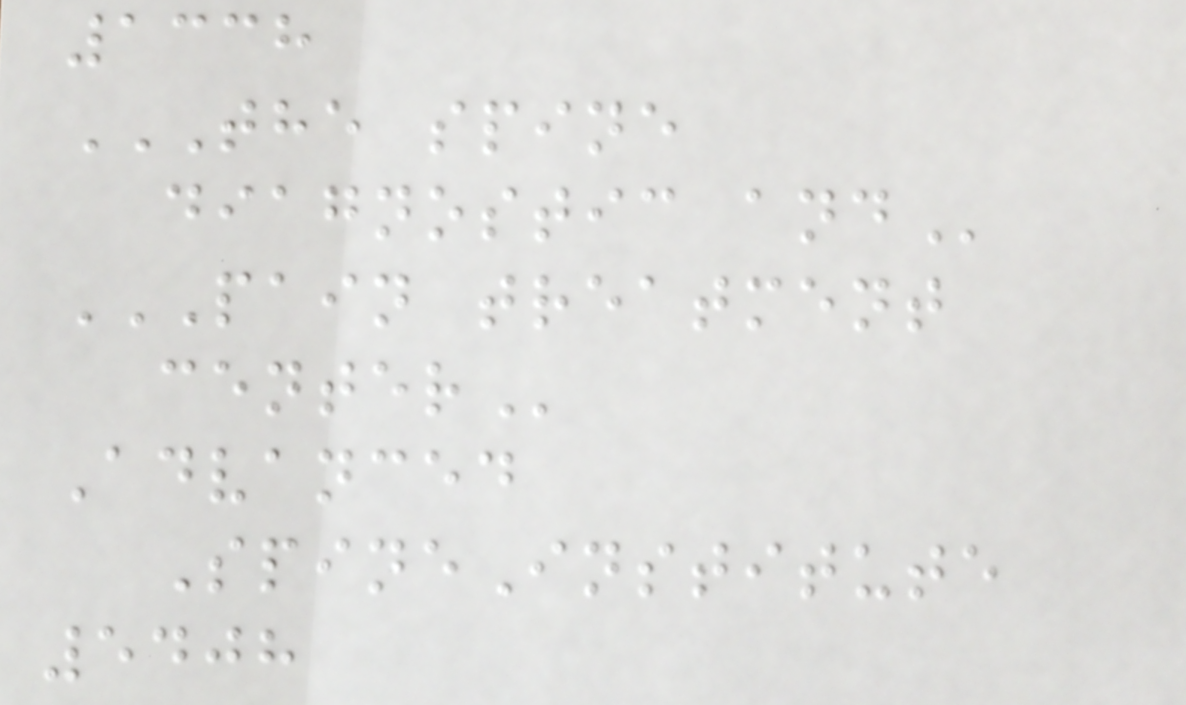1338
THE SPINE
DIAGNOSTIC AND
PAIN TREATMENT
CENTER
Advanced
SpineInstitute
5408
